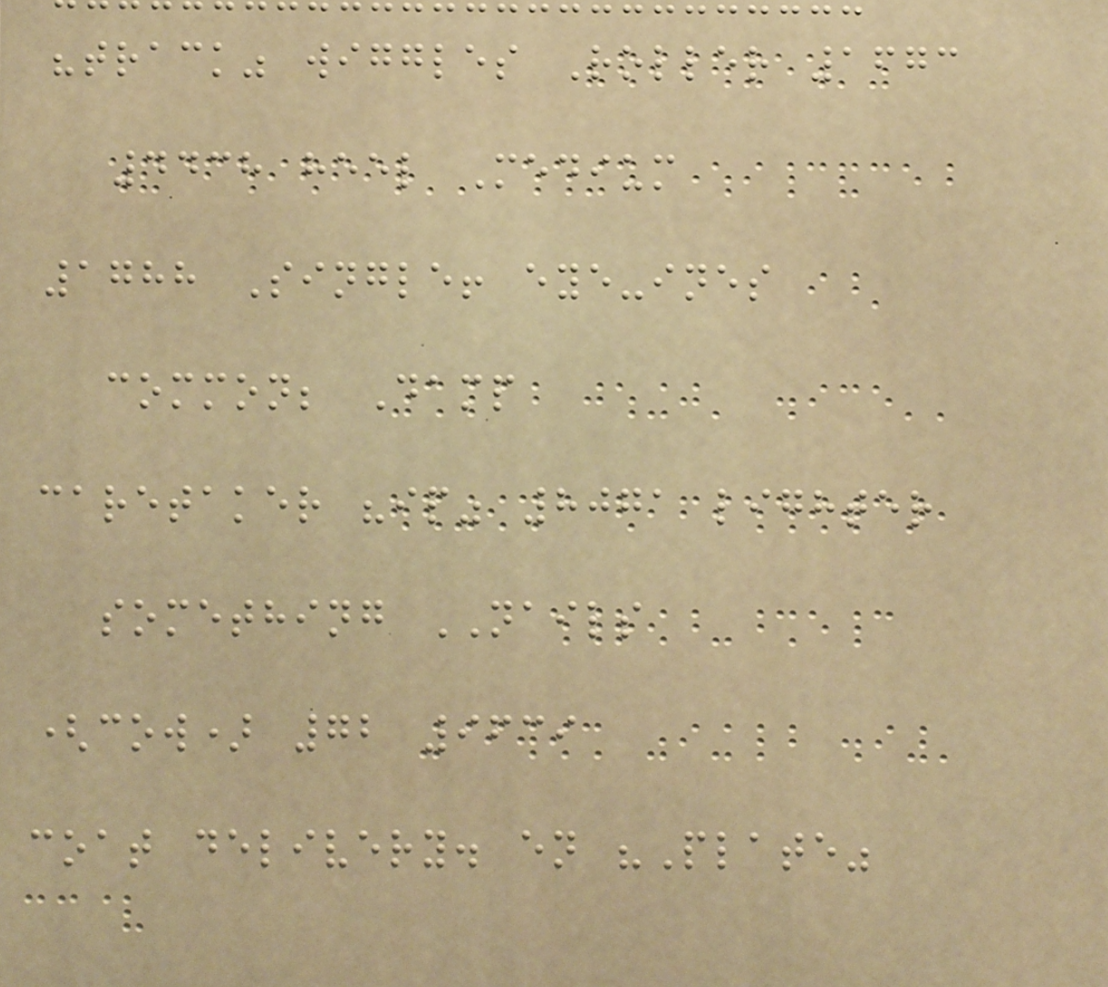"track" wiggles Roller 1673
4438 heel Medium
1788 Single! eye-ines
common; Damp
caretaker "ip" 8071 lighter
something NAILS
(cow) 72 9639
coat delivery. en "Plate"
